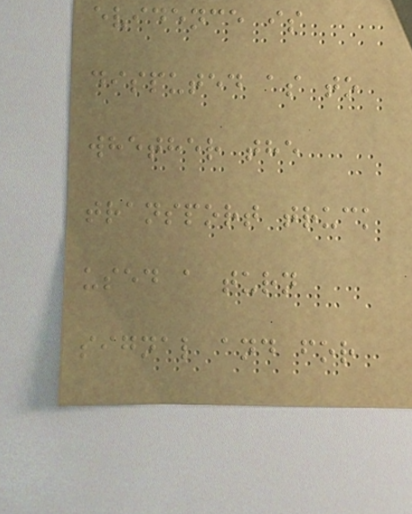evidence is
disputed as to
whether the
transport truck
used a turn
signal and for
